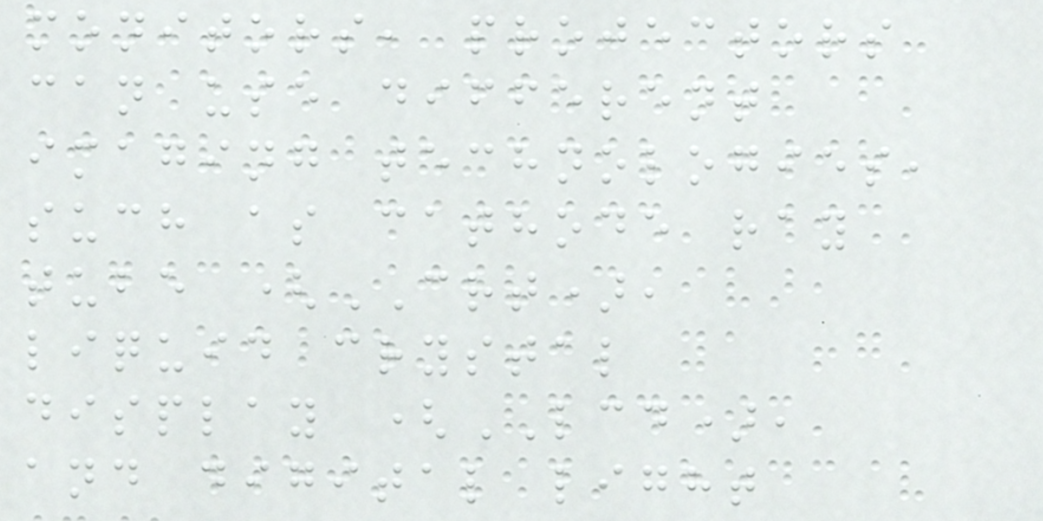monitors, projectors
can use different
imaging technologies,
such as cathode ray
tube (CRT),
liquid crystal
display (LCD),
and digital light
